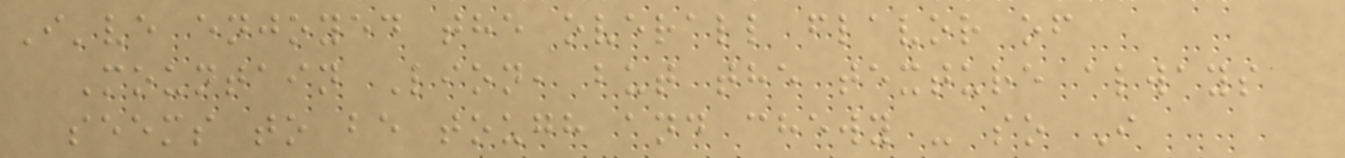I've enjoyed the overall flavor of
Mountain Lion, but the texture always
seems to be tough and chewy - so I
